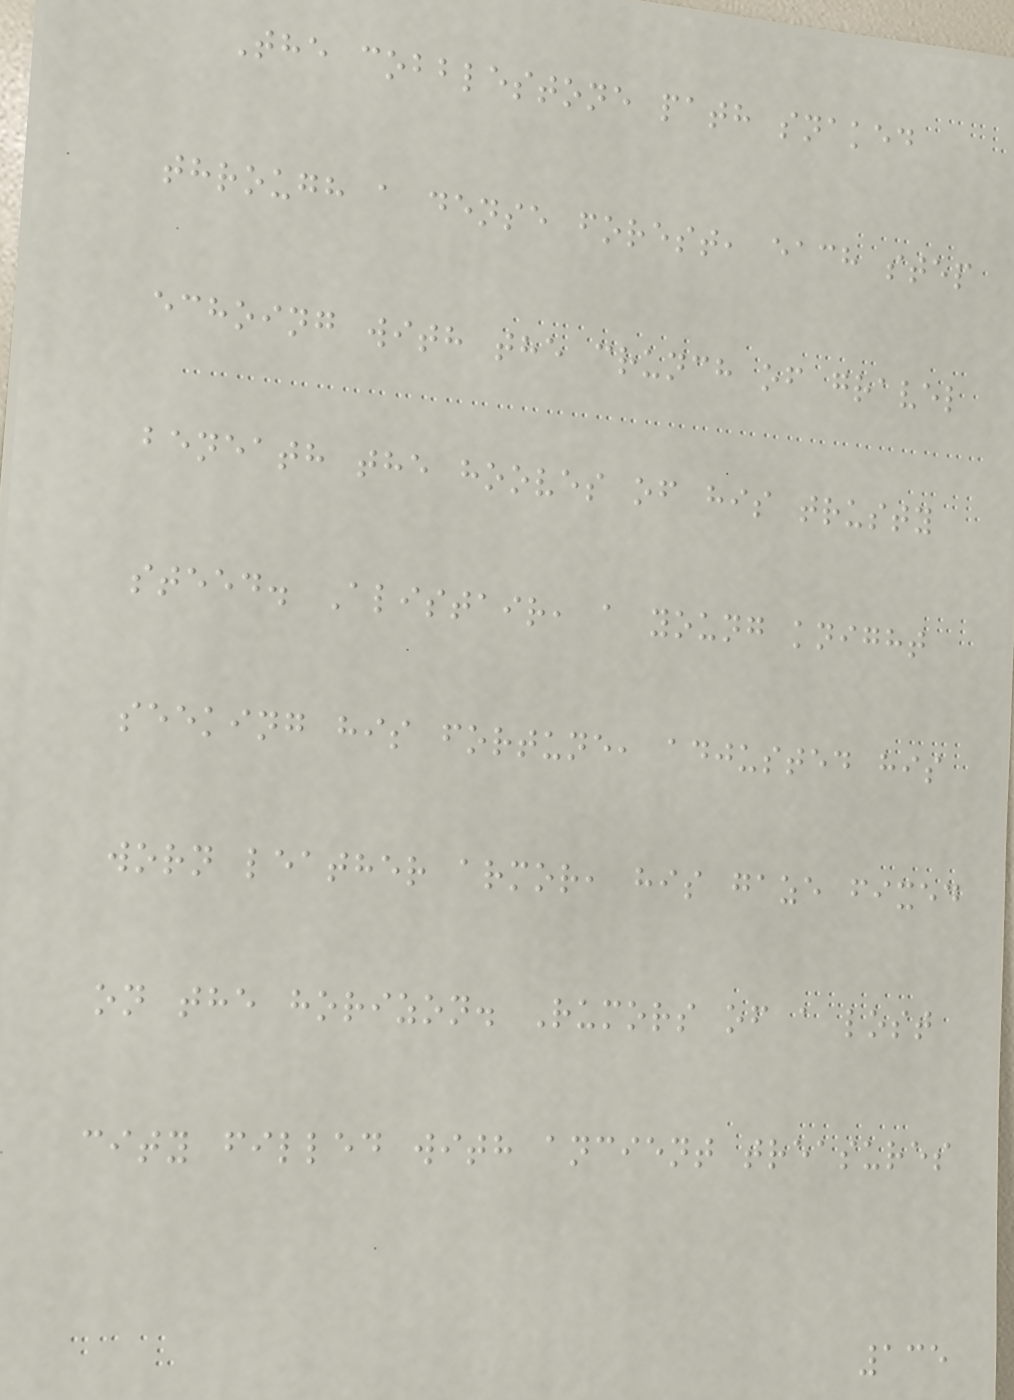The cobblestone path snaked
through a dense forest, each step
echoing with the crunch of gravel
beneath the hooves of his trusty
steed. Alistair, a young knight
seeking his fortune, adjusted his
worn leather armor, his gaze fixed
on the horizon. Rumors of a lost
city filled with ancient treasures
135
